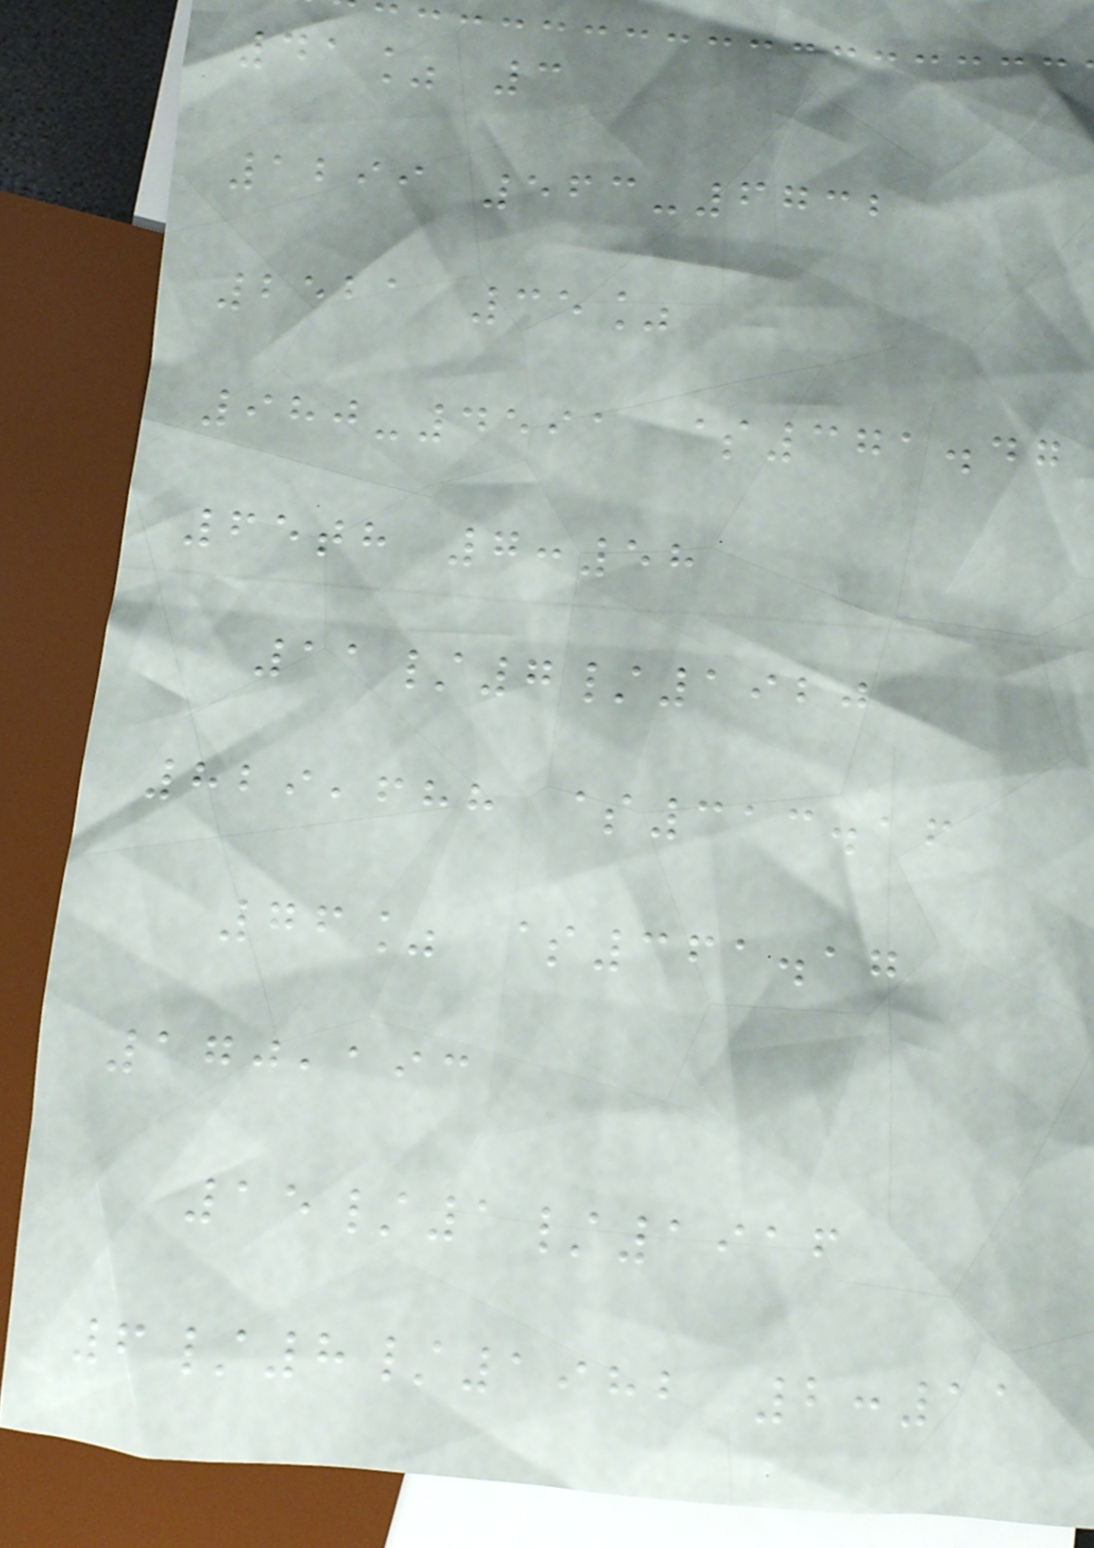41% 3
1299 563-6732
2521 35%
980-4591 $371.47
65th 7:58
11/7/1920
829,688 $313.16
76% $361.17
170,193
15/1/1916
6/8/1982 2:11
